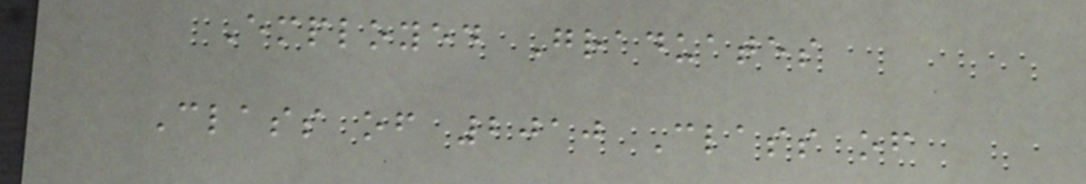Employed Graduates
Class of 2010 Class of
